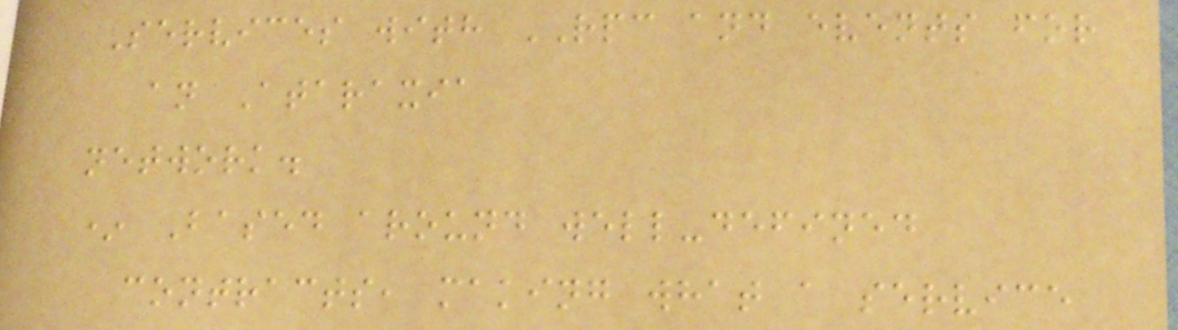Services with RPC and events for
an Ataraxia
network.
* Based around well-defined
contracts, making what a service
